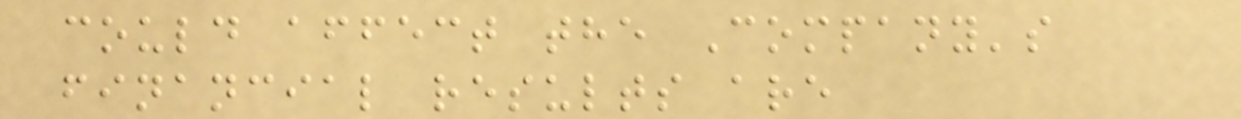could affect the Company's
financial results are
